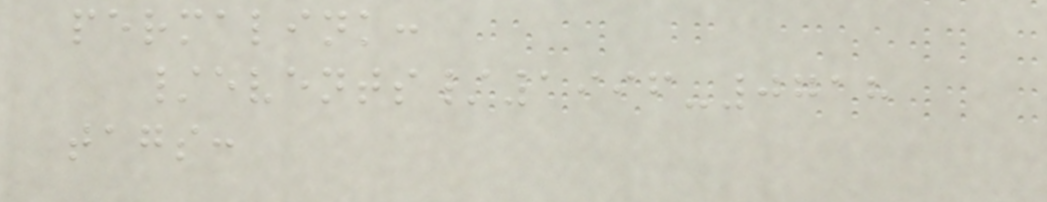permalink:
/events/1996-0718
tags:
